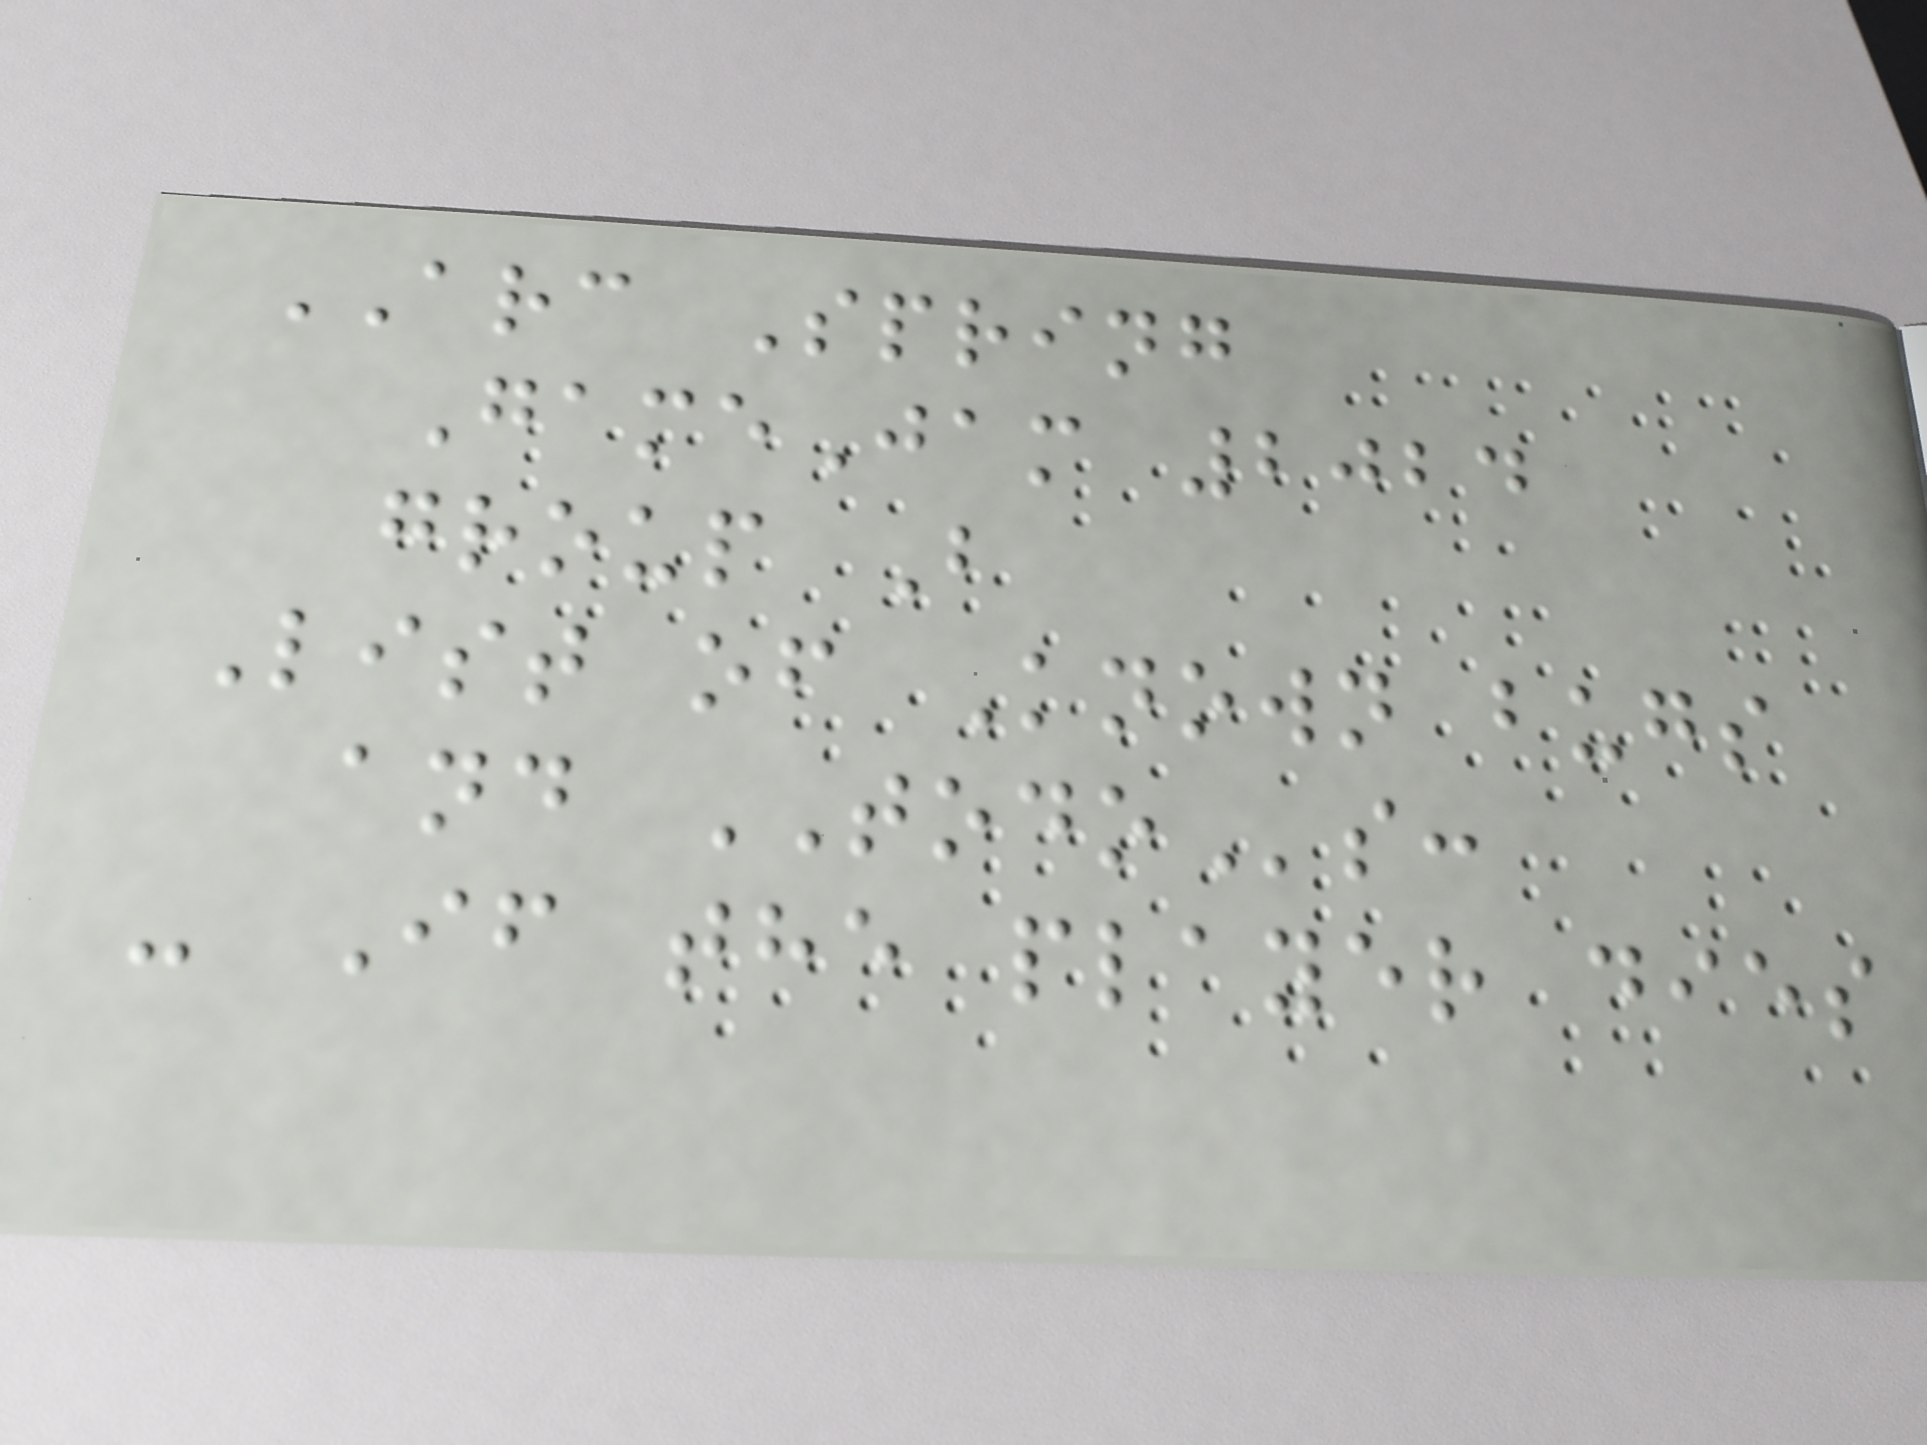ARC Spring
GameJam 2024
group B
List of Known bugs
and TODOs:
- If the player dies
